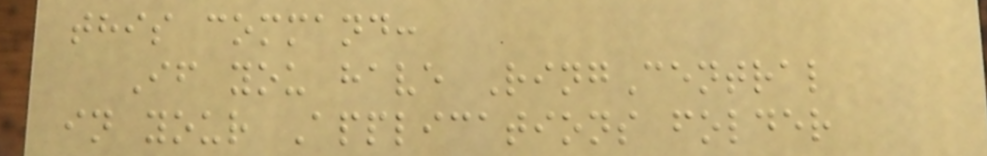this command:
If you have RingCentral
in your Applications folder
